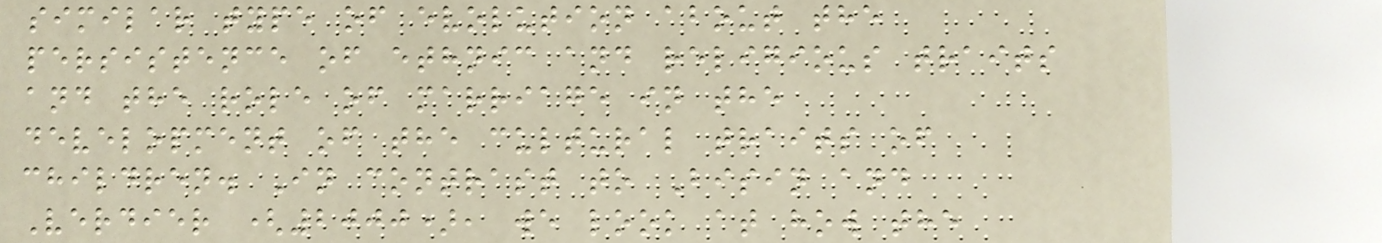similar type of evolution about the
persistence of ethnic and religious traits
and the role of marriage in the
development of the cultural traits of
children. In contrast to Bisin and
Verdier (2000), we look at how the
